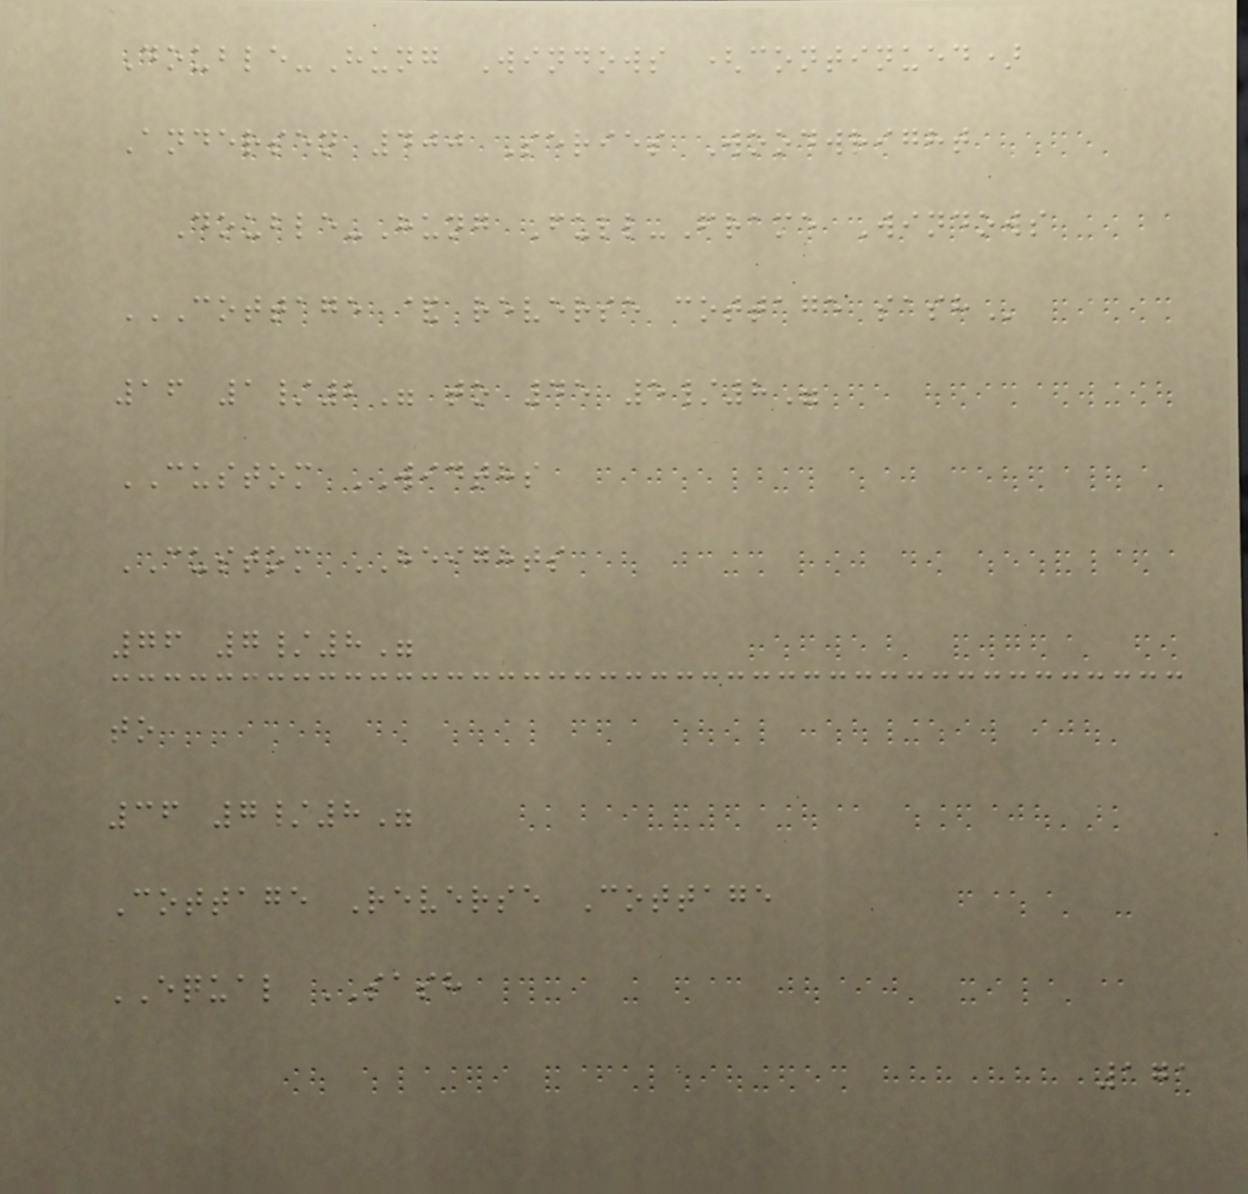Double-Hung Windows (continued)
Andersen 400 Series Woodwright
Double-Hung Full-Frame Windows
COTTAGE & REVERSE COTTAGE SASH
16 1/2" to 45 5/8"
CUSTOM WIDTHS
CUSTOM HEIGHTS
76 7/8"
to
36 7/8"
Cottage Reverse Cottage
EQUAL SASH
171
